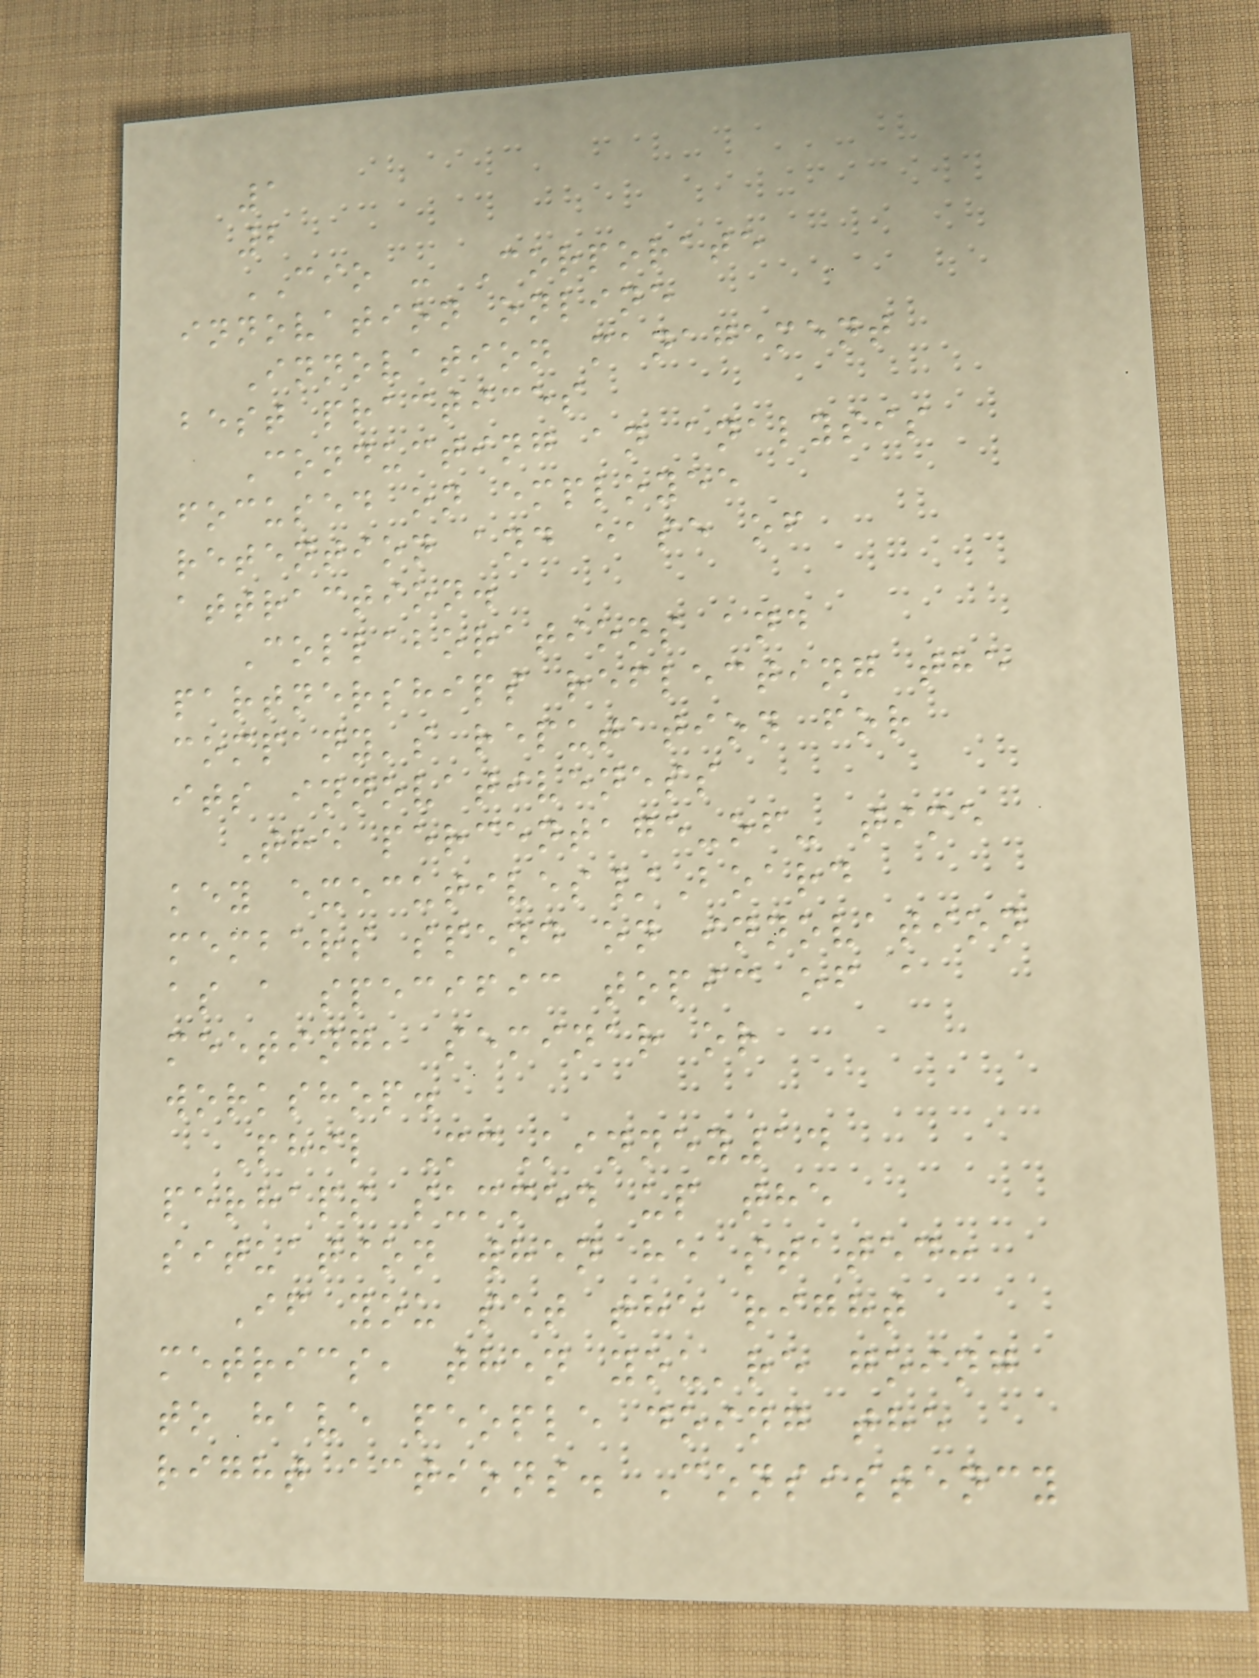1
2
CIO - Corporate
innovation online
Innovation management
best practices
Conducting an analysis
focused on employee
retention and ease of
attraction.
Collaborations and
partnerships reflecting the
company's reputation for
its innovativeness
The percentage-of- time
key executives/Board
members spend on innovation
as a specific topic of a
meeting, seminar or
workshop.
Phil McKinney14
perhaps summed up the
situation when he stated:
If you set the right
metrics, then you're going
to have people doing the
right actions. Consistency
